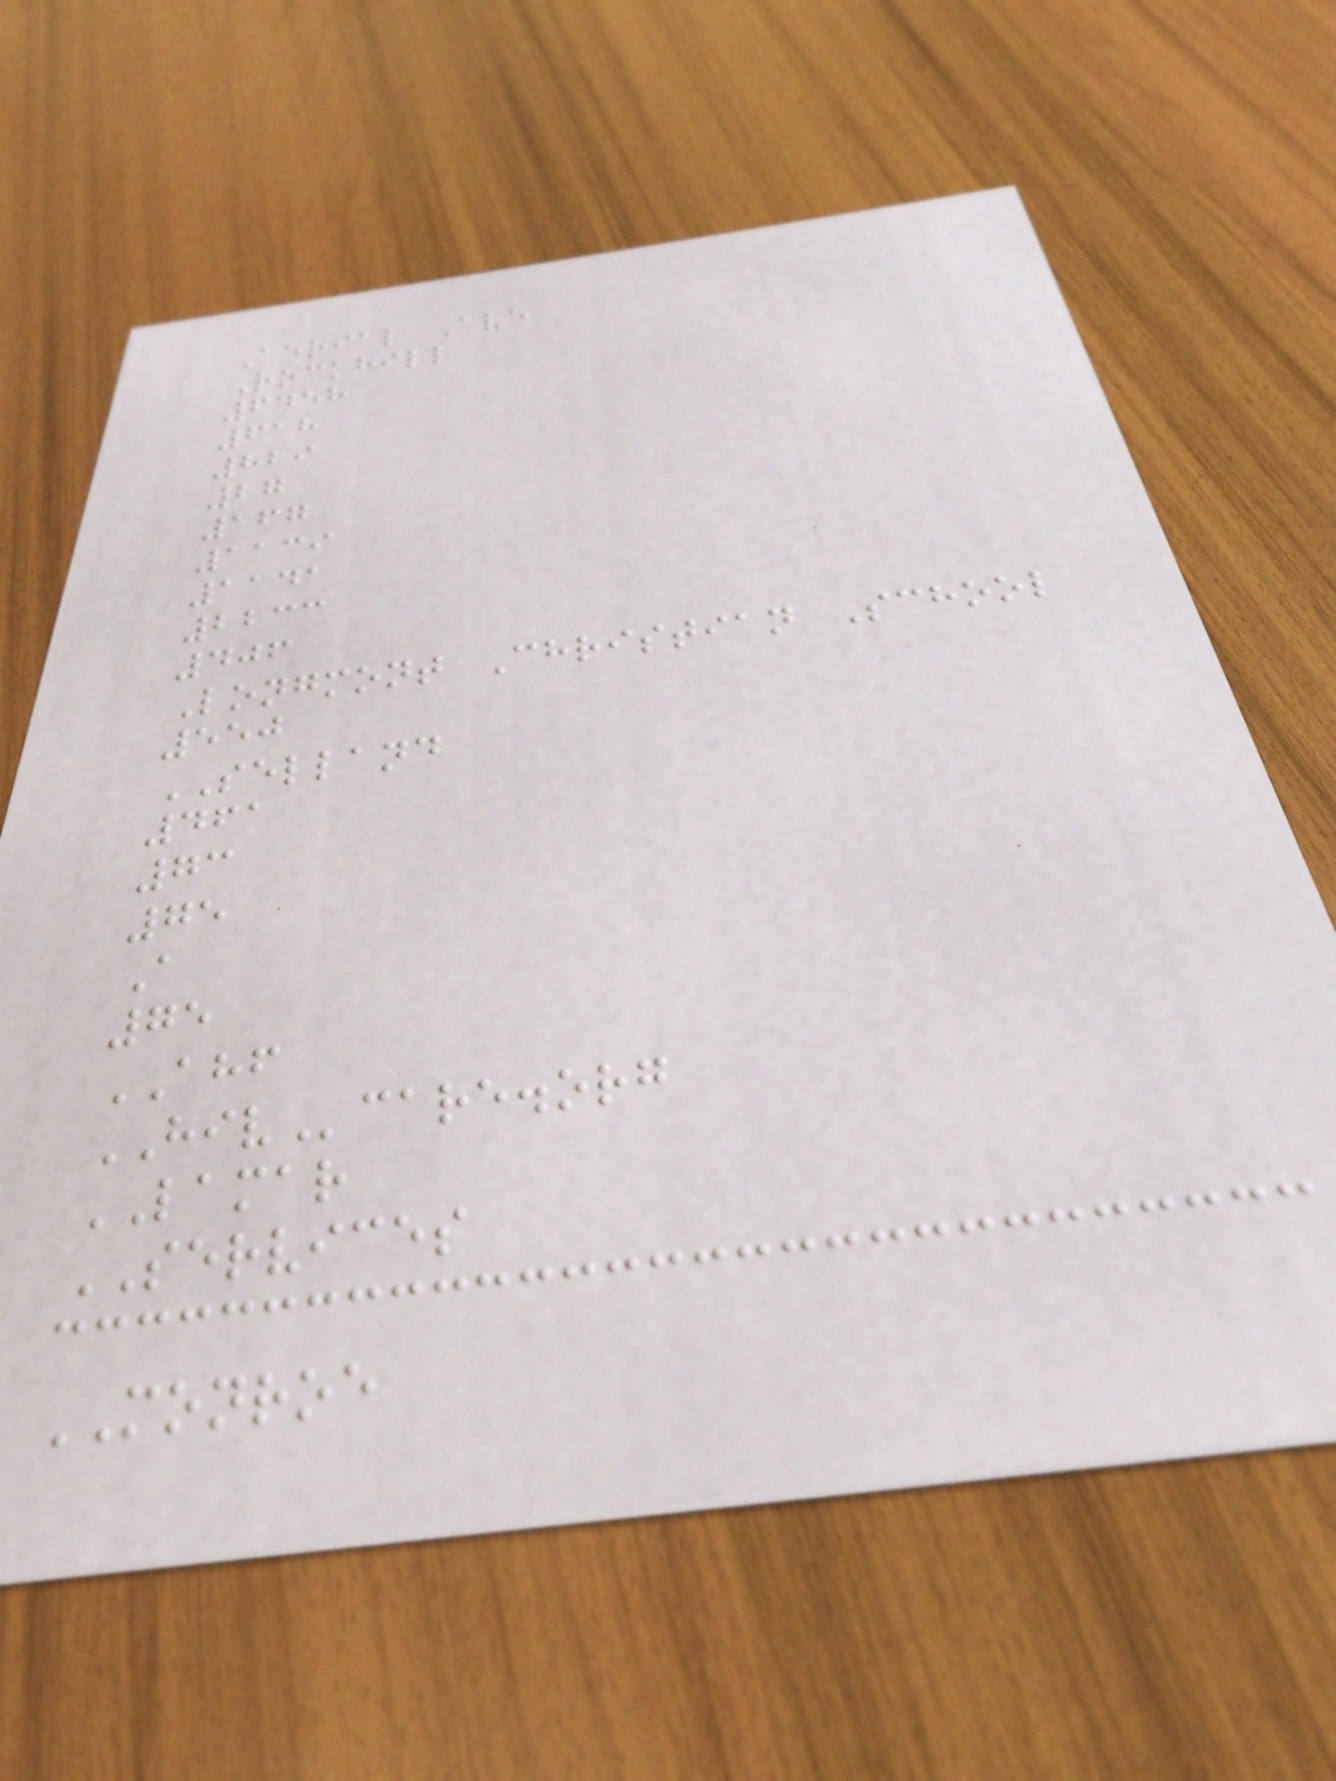Aerial Ave
Rockhill
6458
618
829
27
167
1139
1141
2233
406
Longmont Christian School
550
SELLAND
461
73
75
A
75
AHF
HIVcare.org
LAMAR
SERVICES
MONROE
